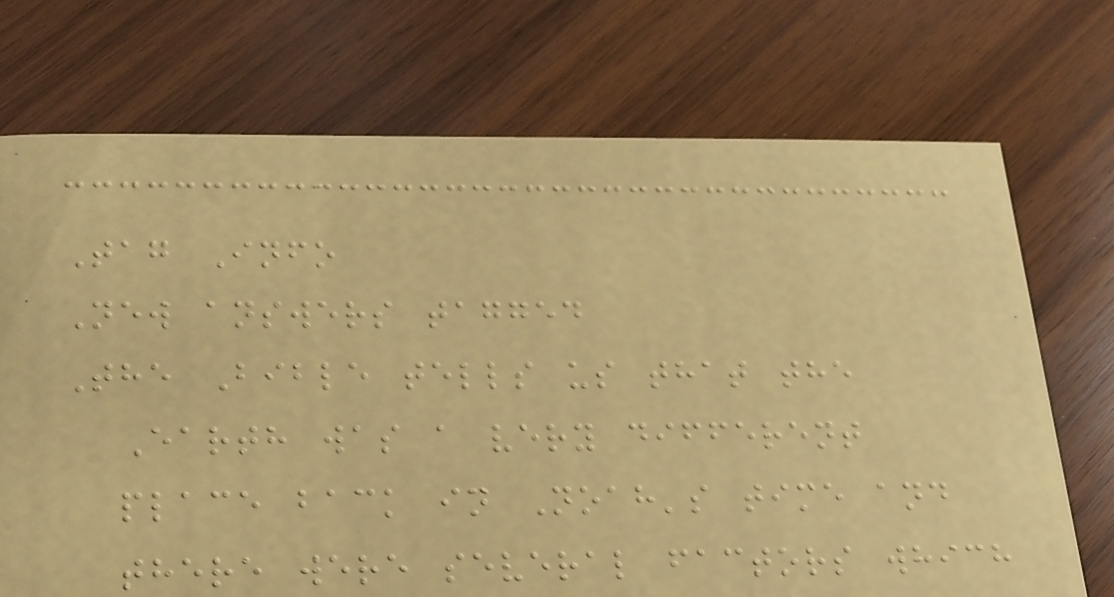Tag Info
New answers tagged
The Bible tells us that the
Earth was a very different
place back in Noah's time and
there were several factors which
